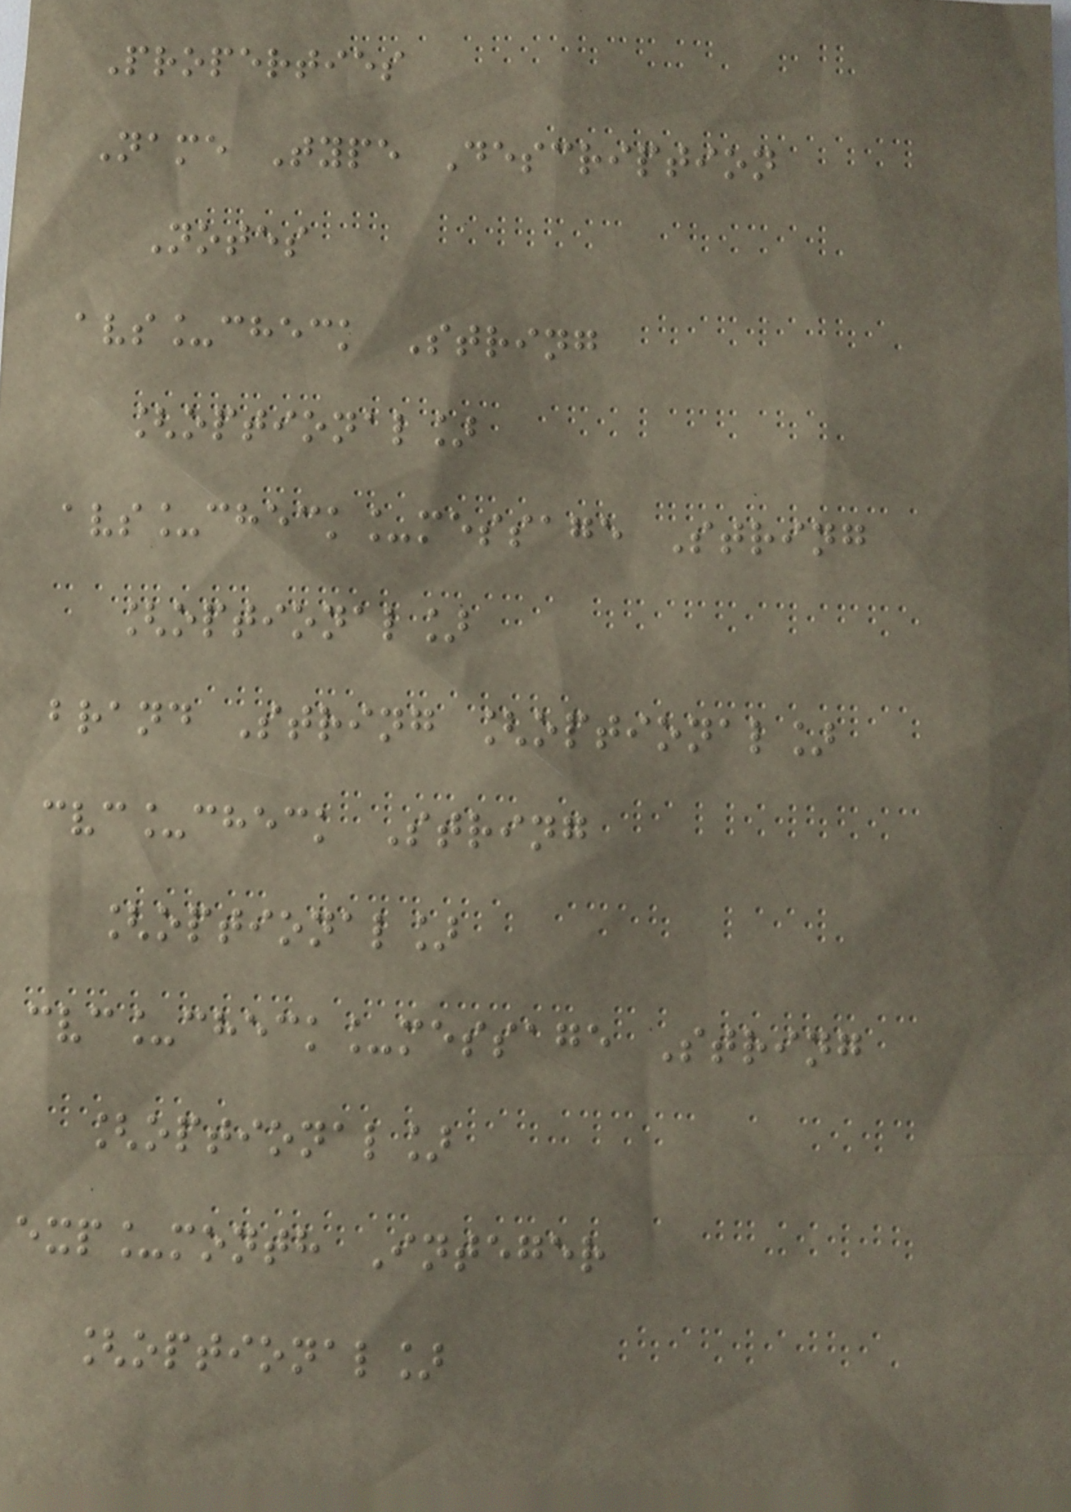Properties
Name Type Description
Notes
avs_check String
[optional]
avs_check_message String
[optional]
brand String [optional]
cvc_check String
[optional]
cvc_check_message String
[optional]
exp_month Integer
[optional]
